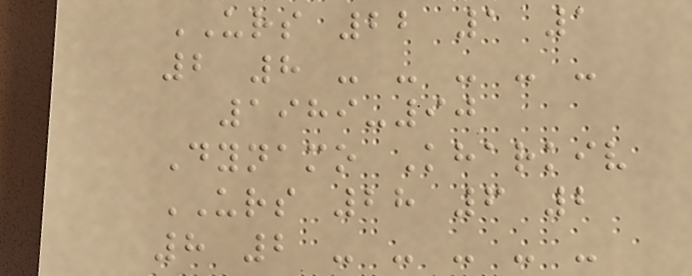URS 22 1 1
2 8 - - - - -
1989-90
Dynamo Kharkiv
URS 28 6 2
8 2 - - - - -
